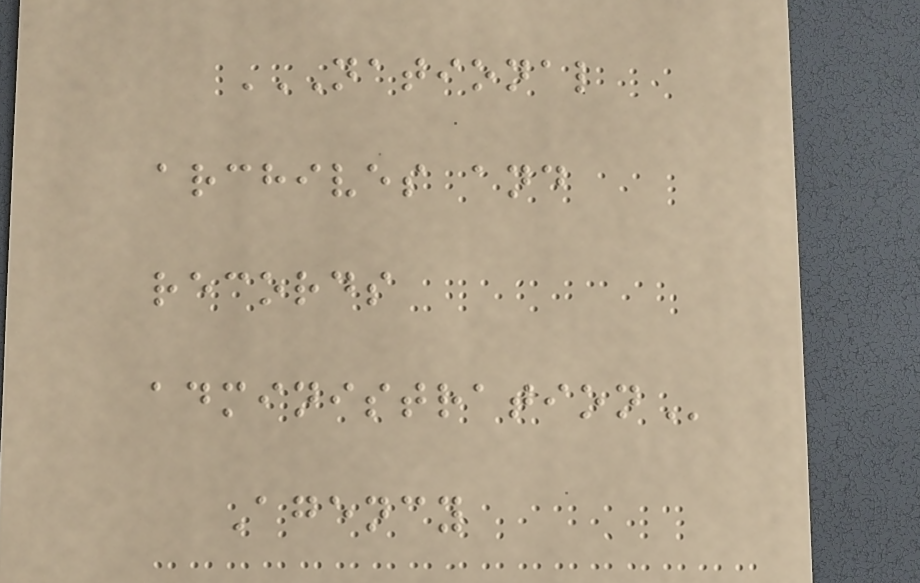NATIONAL
ARCHIVES AND
RECORDS
ADMINISTRATION
Agency
